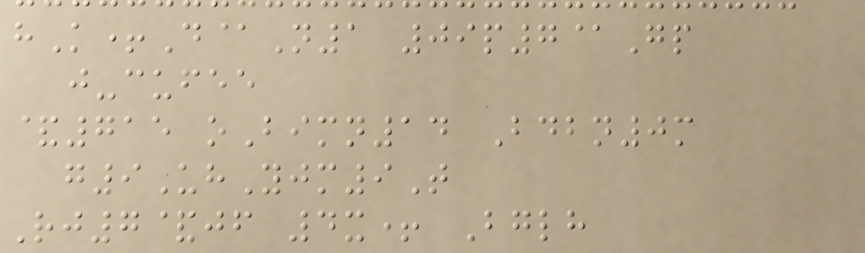hK+D@N1 09p7@Gp
j-cufee
&715 oBimn14 Bdbn0m
g9UhYjm9T
Rj7&jf 4x+ Bglh
